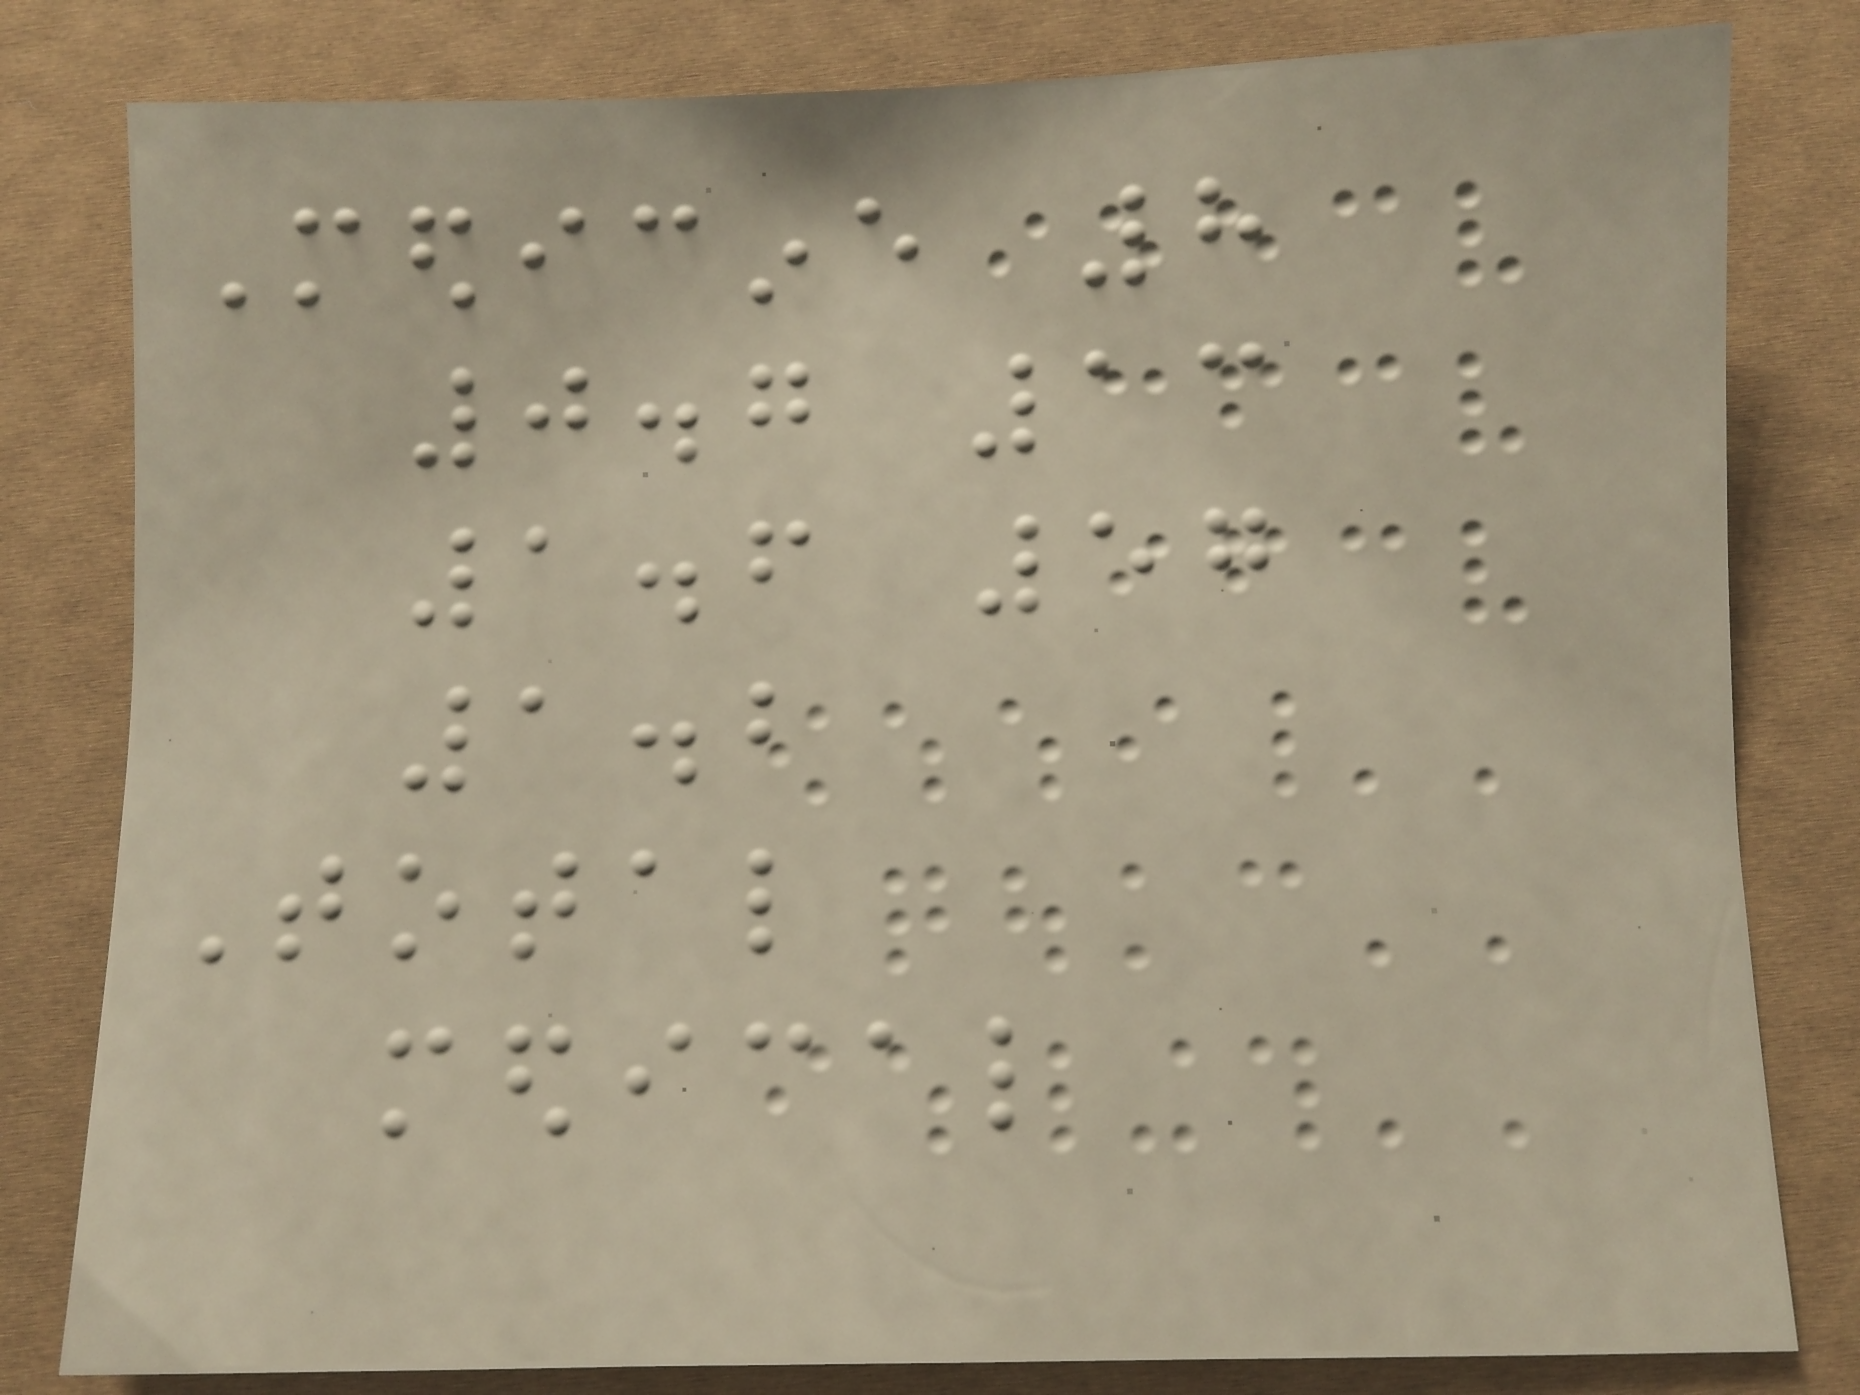Medicine 8
0.7 13
1.6 57
1.2
Total
medical
